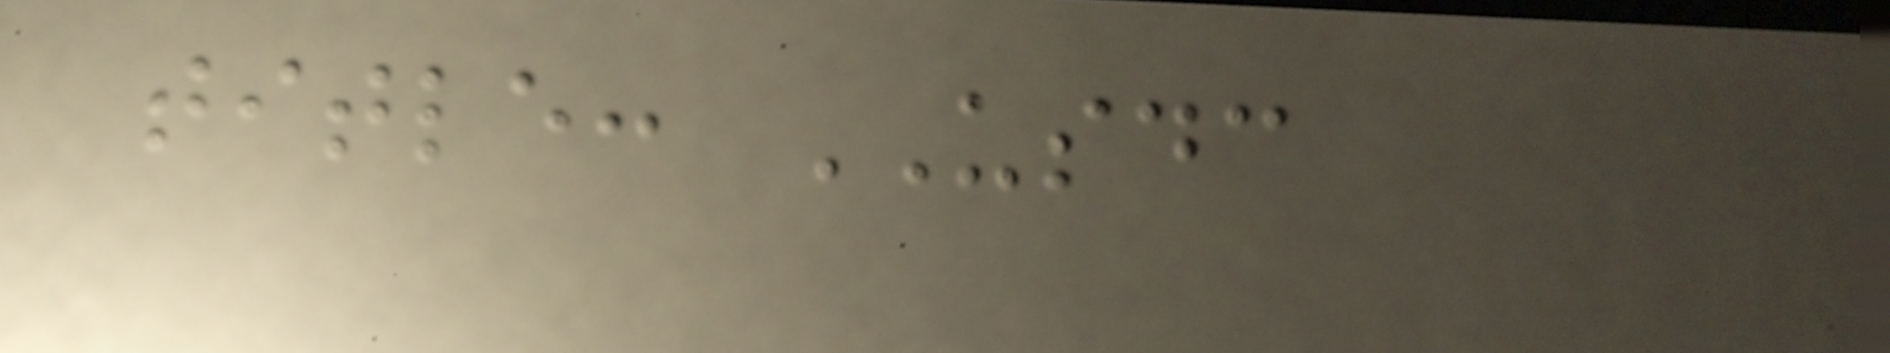title: USDC
